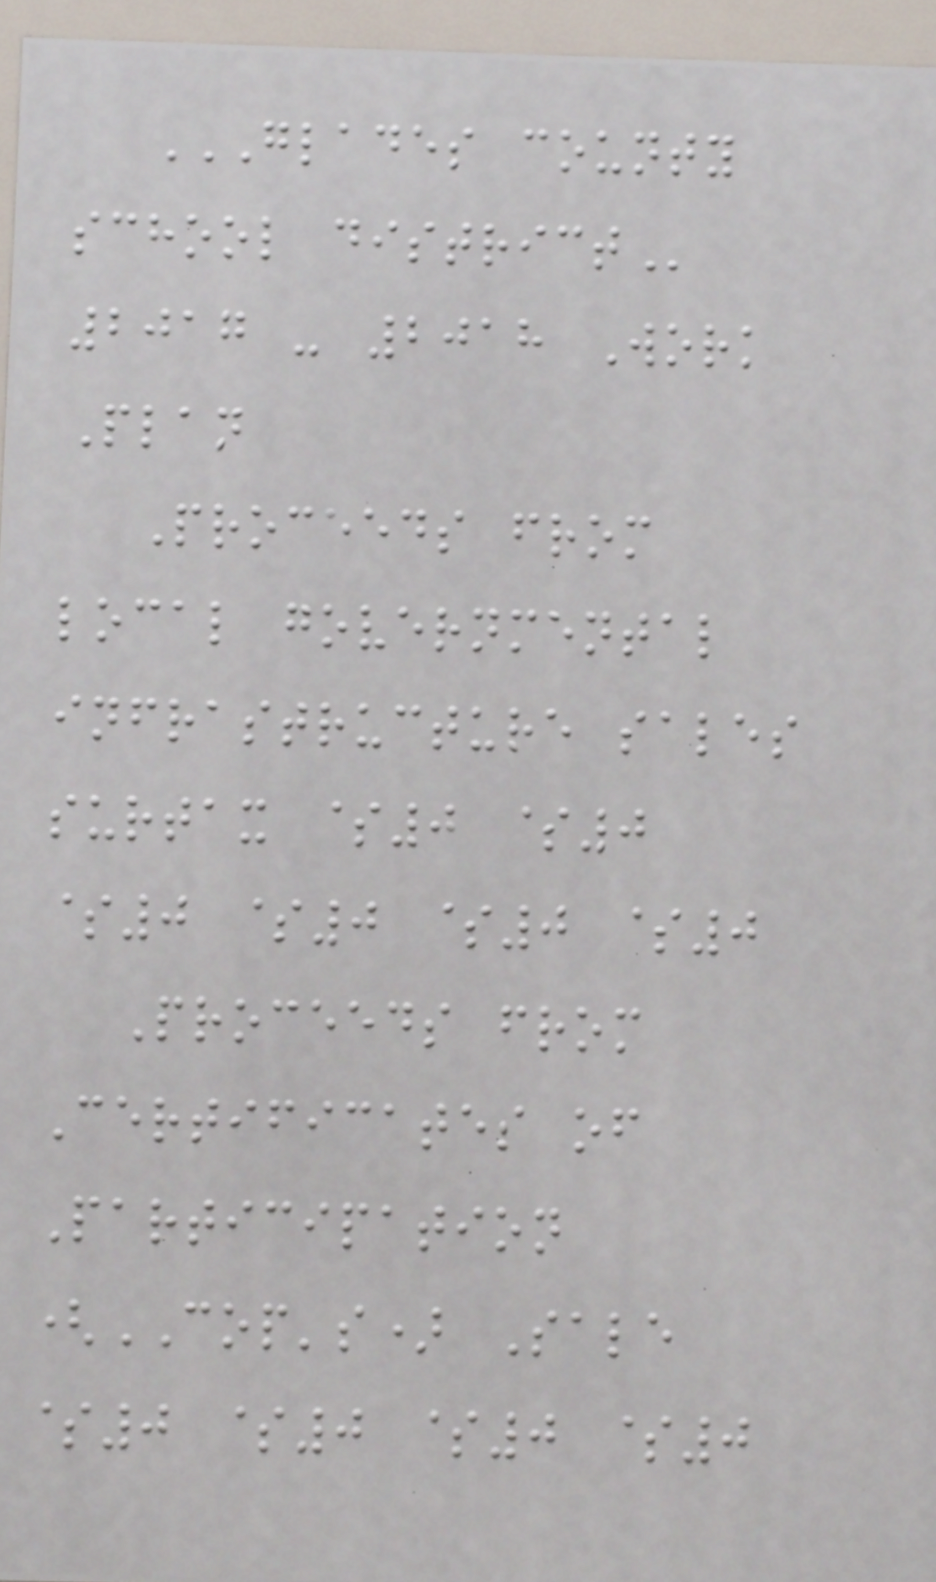GLADES COUNTY
SCHOOL DISTRICT
2017 - 2018 Work
Plan
Proceeds from
local governmental
infrastructure sales
surtax $0 $0
$0 $0 $0 $0
Proceeds from
Certificates of
Participation
(COP's) Sale
$0 $0 $0 $0
